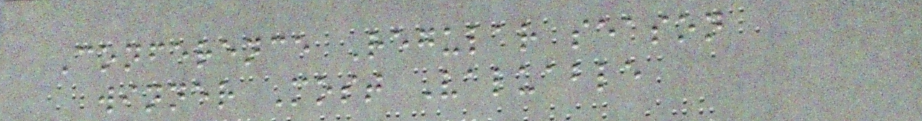Conference Regular season
winner Most Valuable
